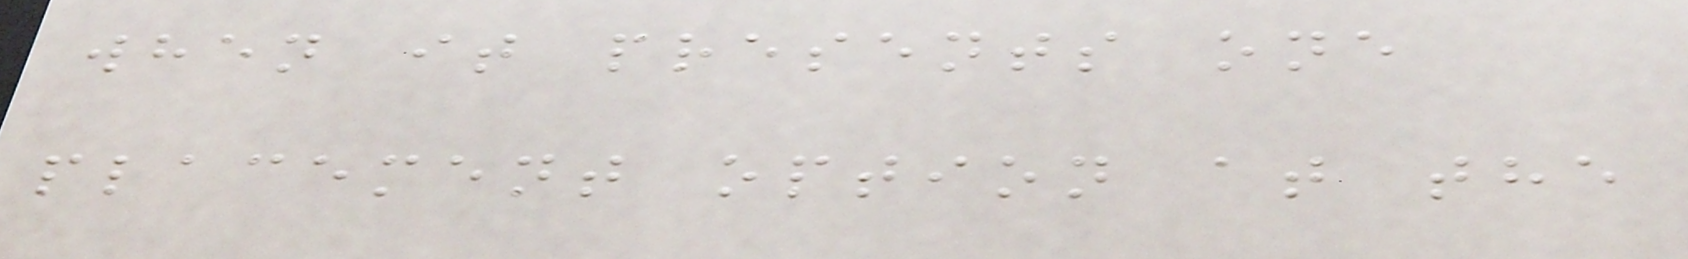when it presents one
placement option at the
